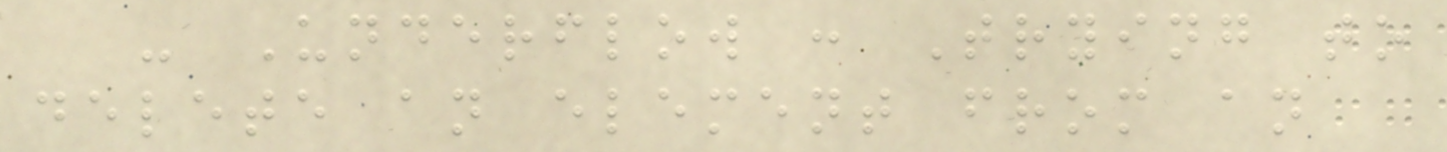- Underflow : Trying to
delete an element from an
